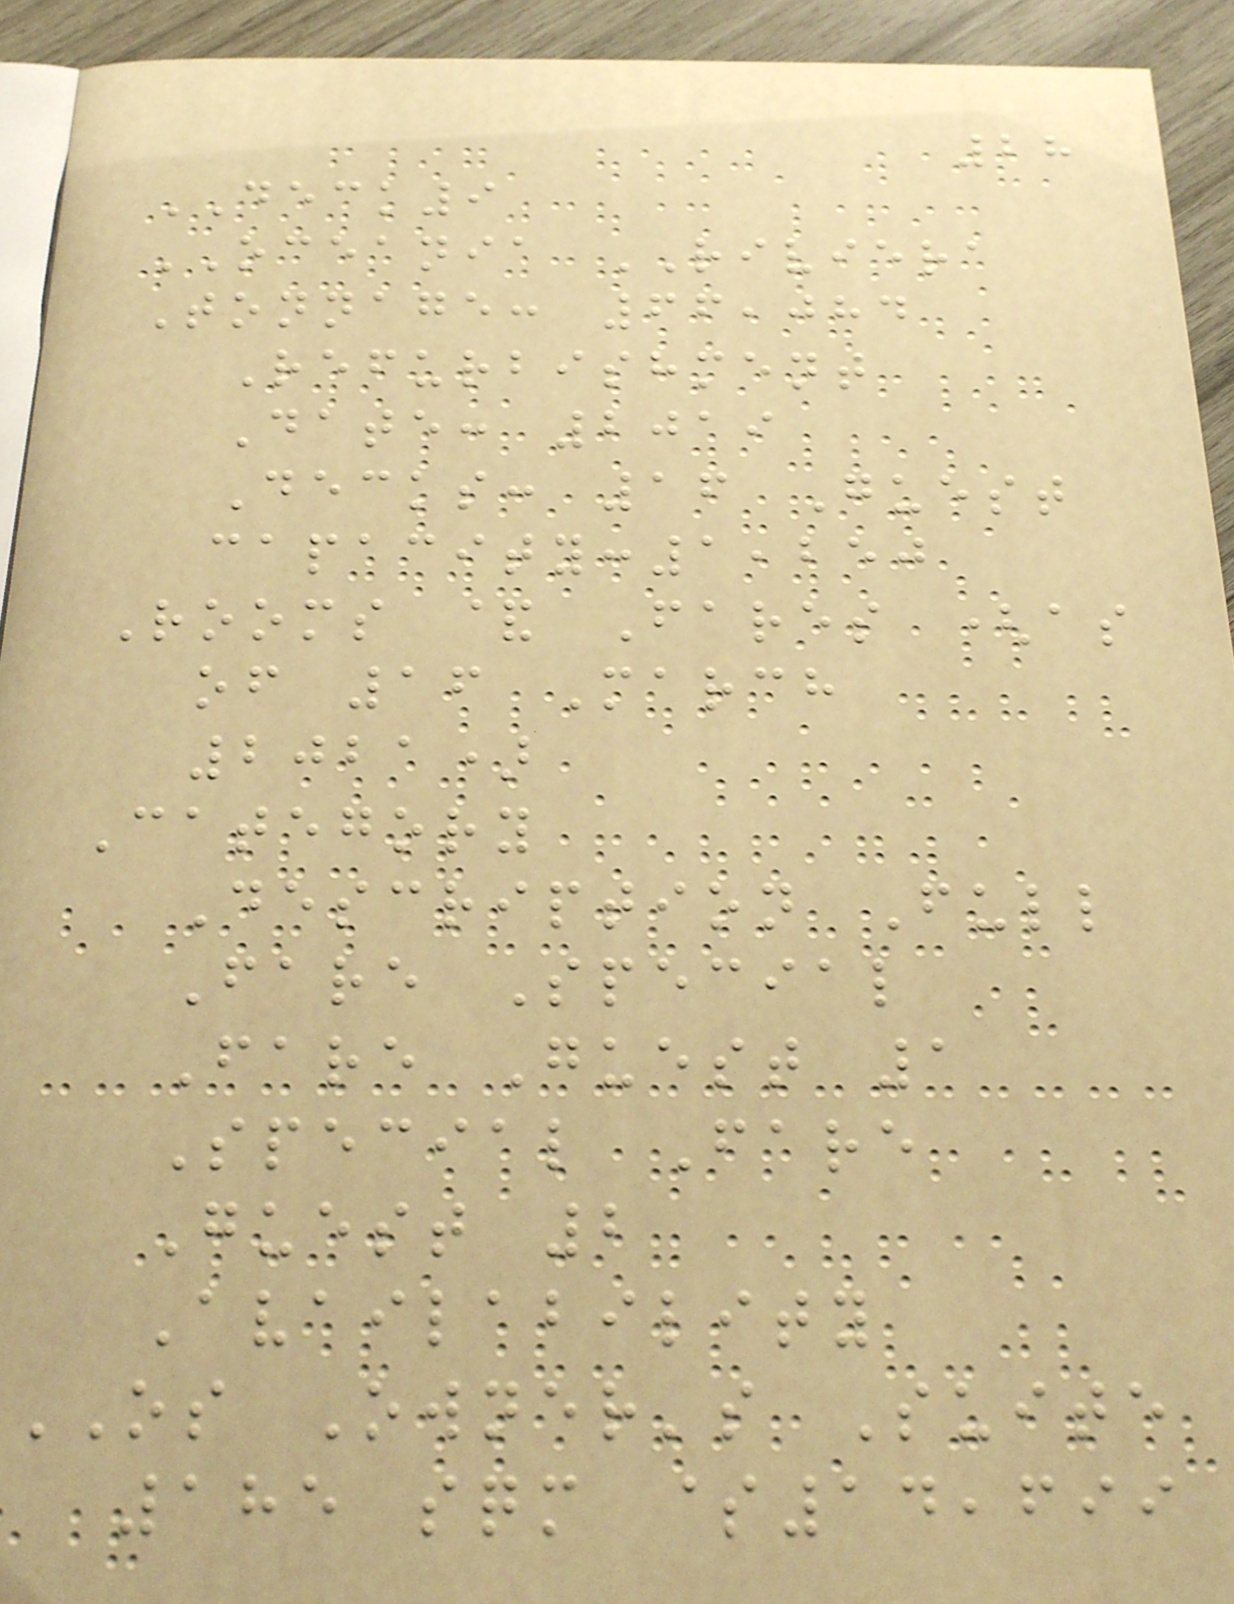28
DECK9
OCEANIA RIVIERA
Tonnage: 66,084
Refurbishment
Date: 2019
Decks: 16 Guest
capacity:1,250
Rooms & Fares (as
of 16 March
2021)
Category
Description Full
Fare Special
Fare Guest 1
Special Fare
Guest 2
Availability
OS Owner's Suite
185 sqm $14,699
